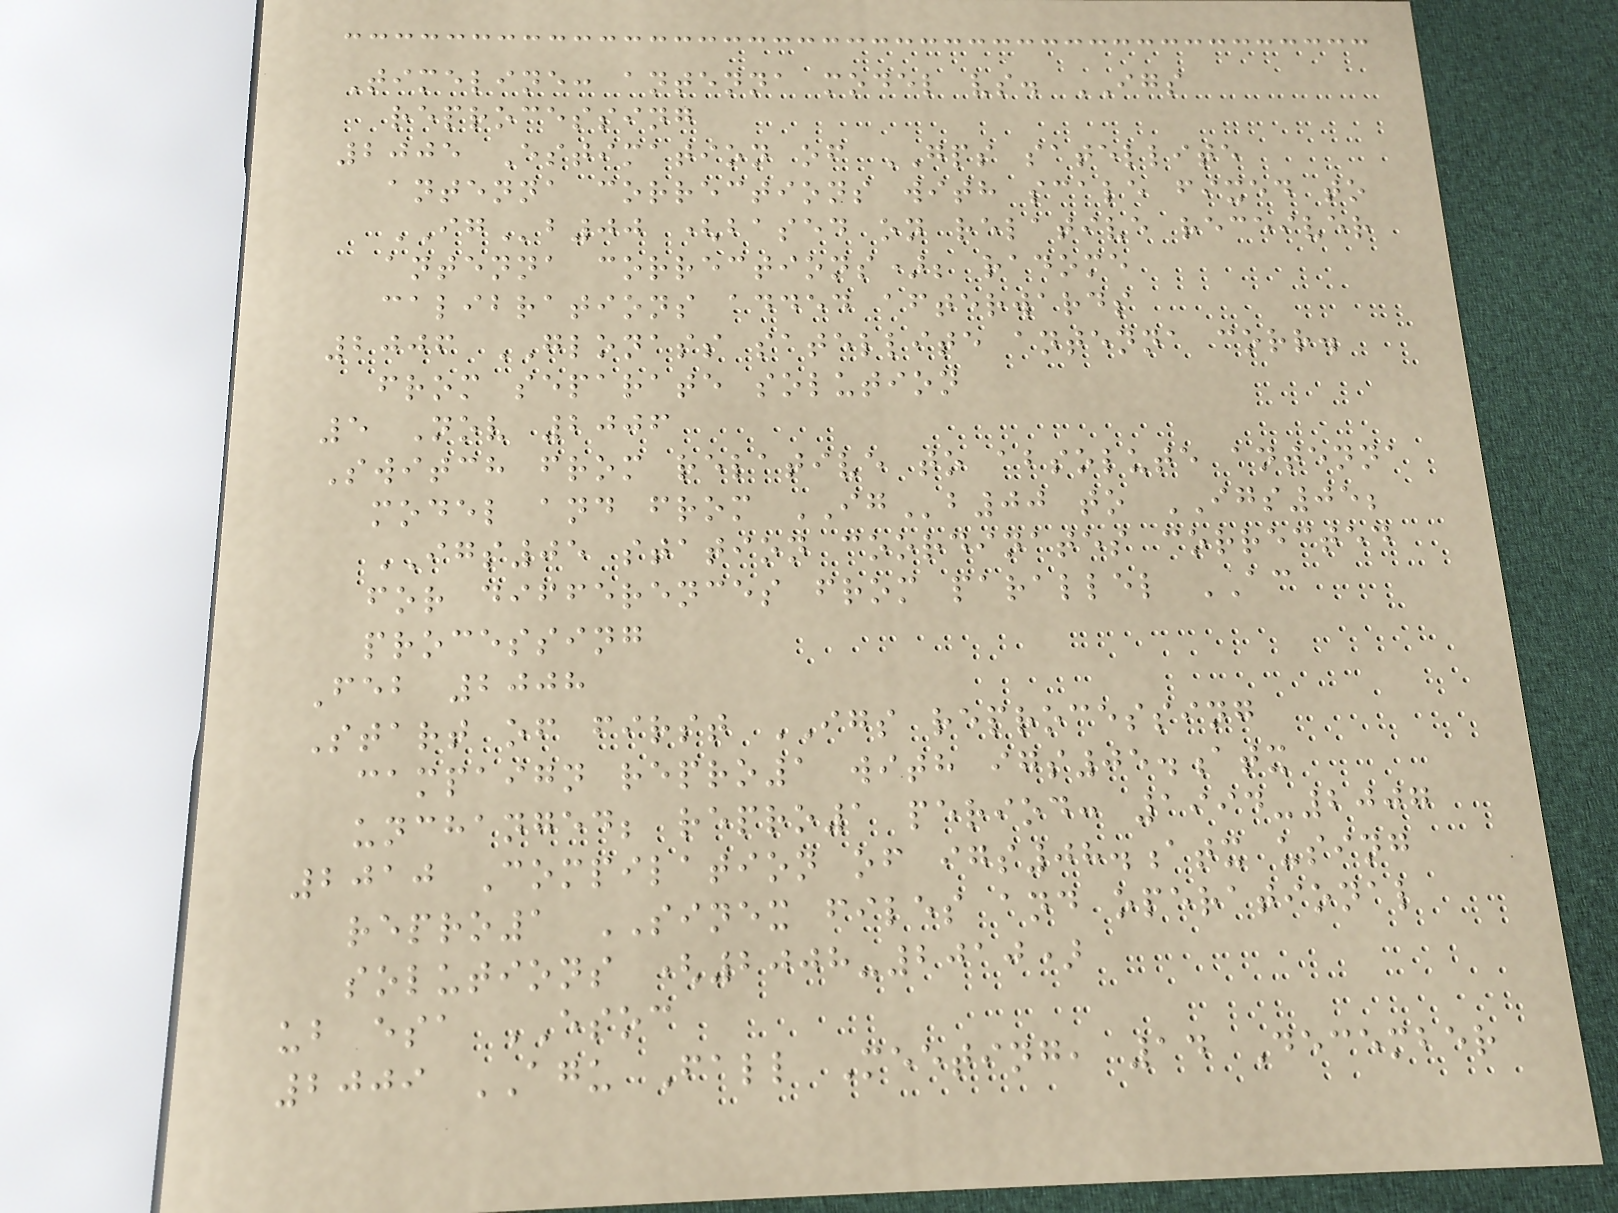Timeline: antenna model vs. IGS
reprocessing
2005 Estimation of GPS satellite
antenna corrections with scale fixed to
IGb00 (based on relative receiver
antenna corrections); radome
calibrations added afterwards
2006 GLONASS satellite antenna corr.
from separate solution
5 Nov 2006
Switch from relative to absolute antenna
model and from IGb00 to IGS05;
IGS05 station coordinates corrected
for differences from parallel AC
processing
Feb 2008
Start of first IGS reprocessing
campaign repro1 with igs05.atx
unchanged; repro1 period: 1994-2007
2010 Compilation of igs08.atx using
repro1 SINEX files and operational
solutions (2008-2010)
ub esa ESOC
2009 AGU Fall Meeting, 14 December
